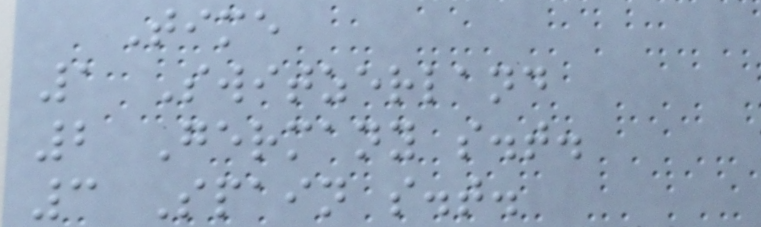Time
1 Switzerland
2 Germany s.t.
3 Spain s.t.
